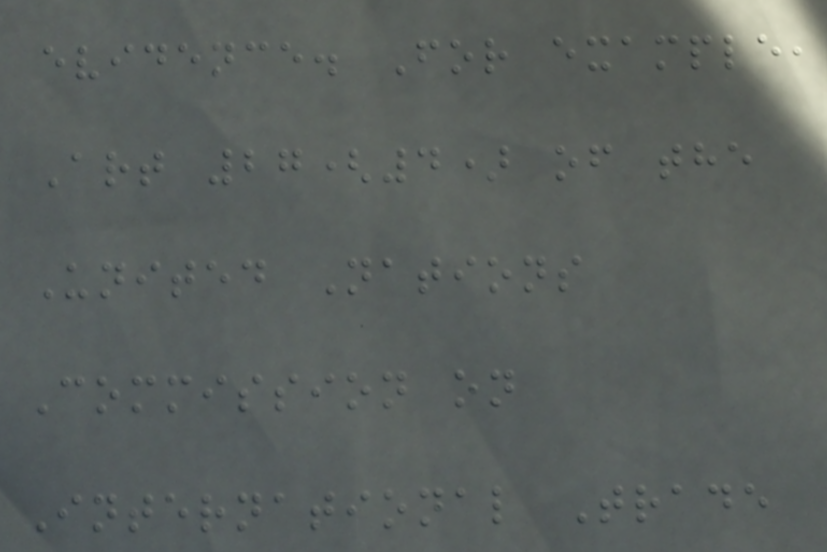evidence. For example,
Art 27(4) of the
United Nations
Commission on
International Trade
